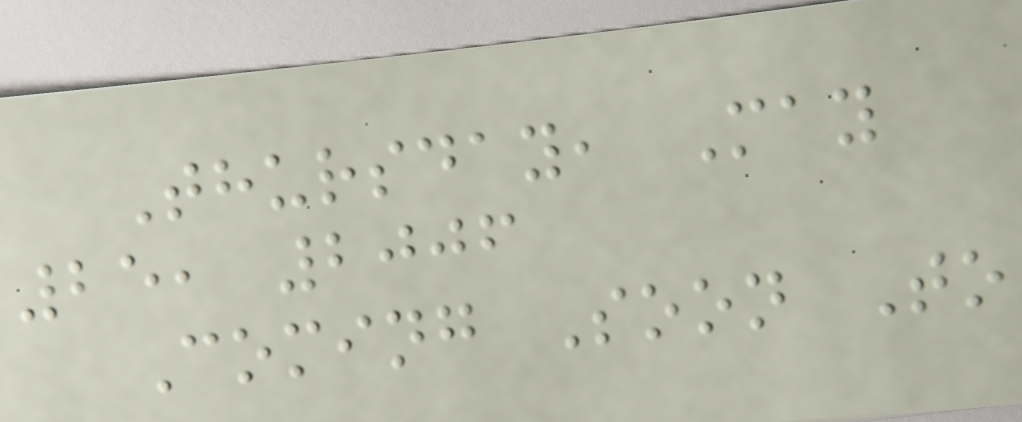Thursday, May
25, 2006
Coming Soon To
